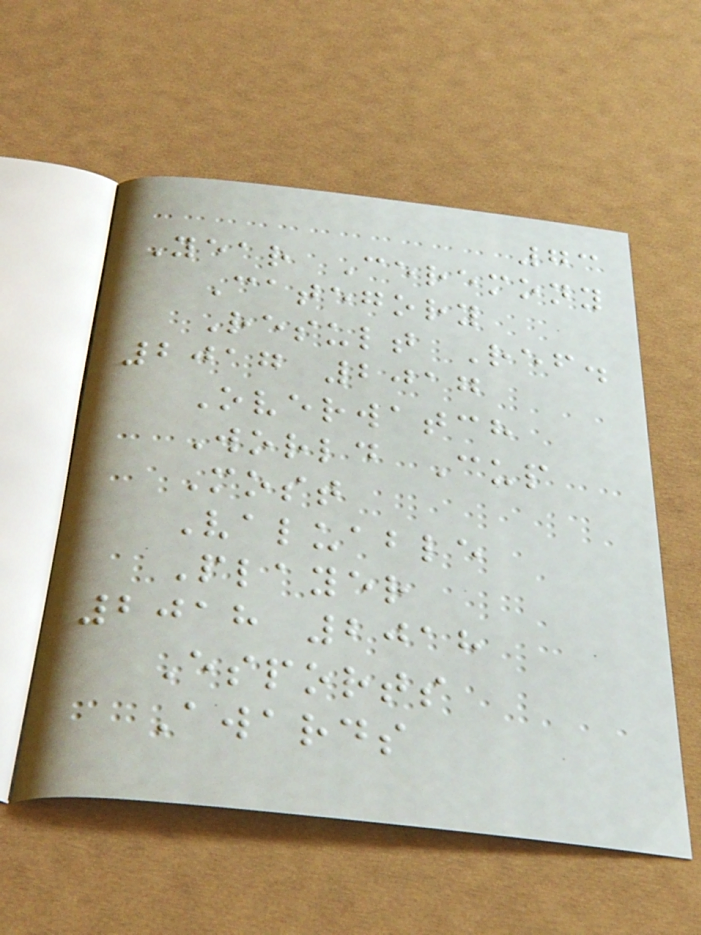73
Year Ceremony
Category
Result Ref.
2017 2017
Overwatch
World Cup
Most
Valuable
Player
2018 2018
Esports
Awards
